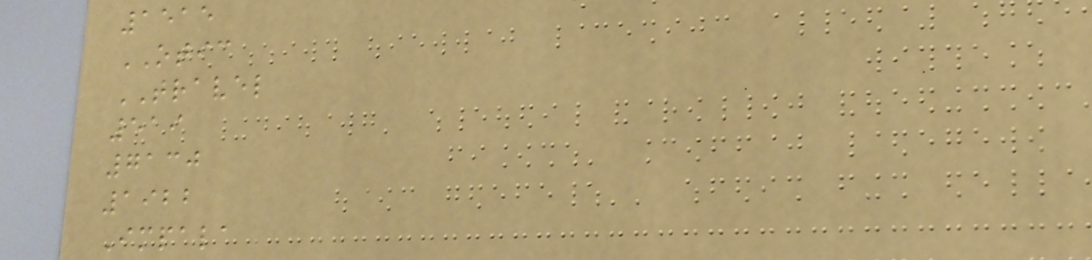1515
OTIC
TRAVEL
519
7130
1922
Impala
